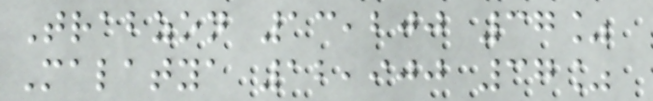Trabzon 13,200 37%
Malatya 12,900 37%
